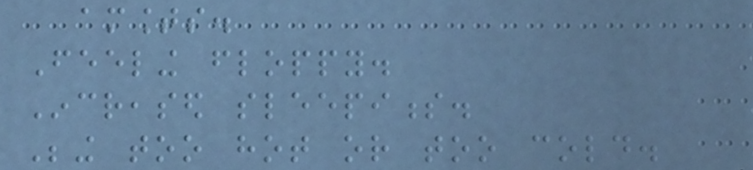amounts.
Feeling floppy.
Increased sleepiness.
Being too hot or too cold.
